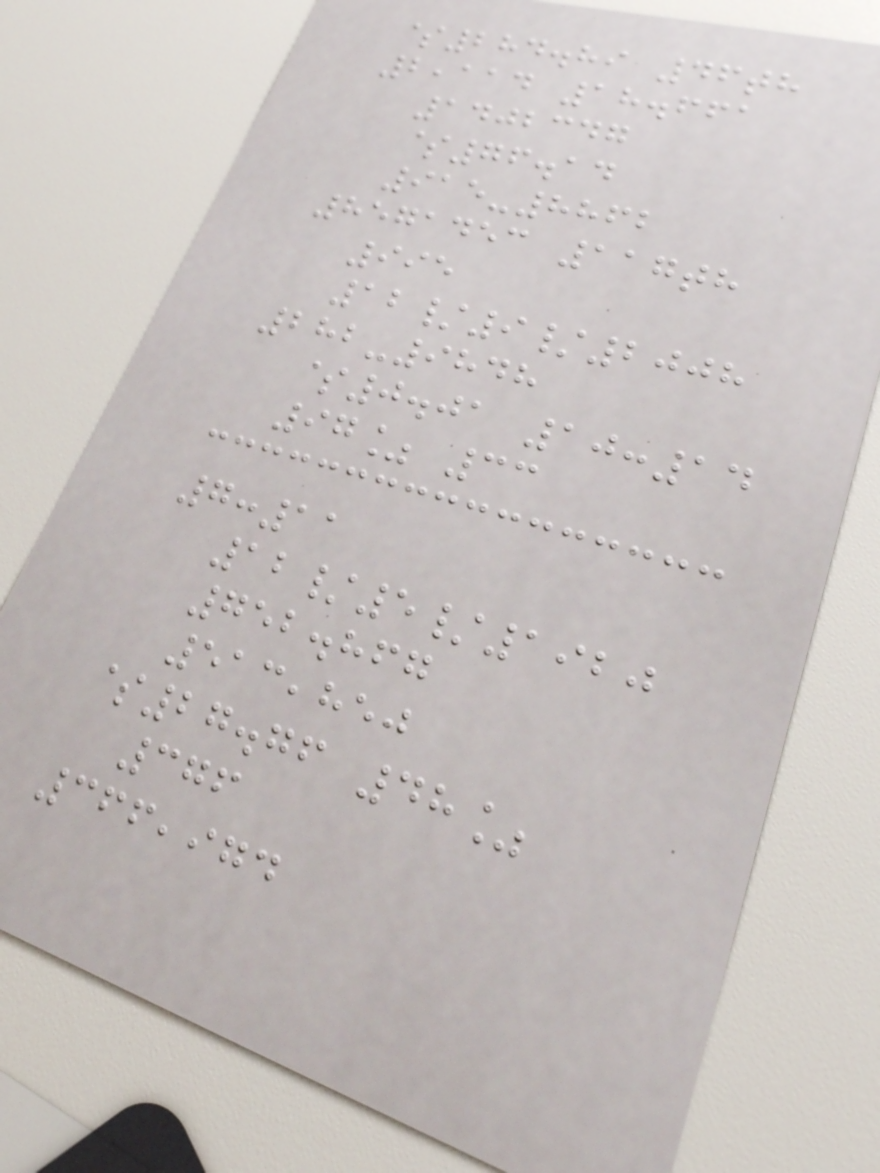$284.89 46th
2,114 18.661
1402347
$76.14
915-8862
8571453 117th
995
12/9/2008
282-9848
$0.01 10:14
97% 33
7:11
12/5/1920
752.867
513,850
$27.76 48%
376
366,974
